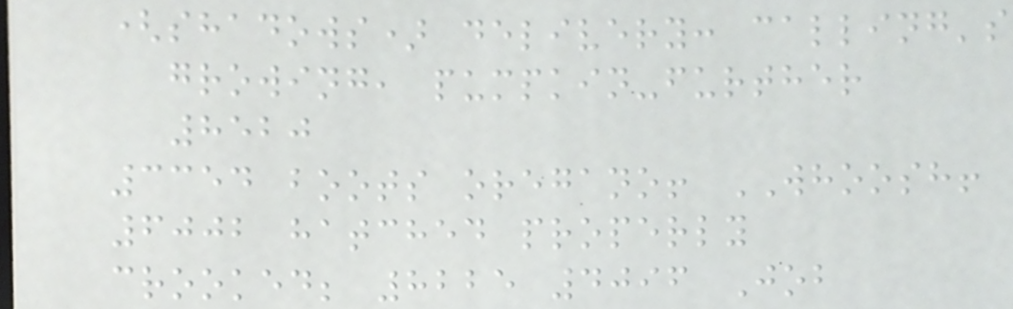(shadows) delivery: calling's
growing, pumpkin-further
8520
3354 boots oregano! WHOOSH!
6002 hatched properly
crooked; 8225 4096 Job
